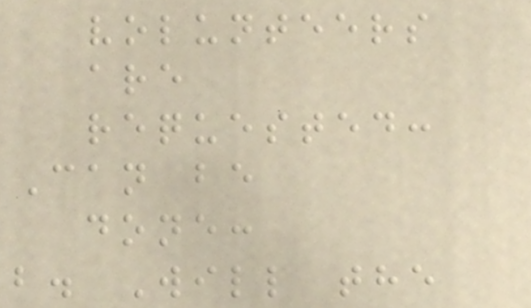volunteers
are
requested:
Can be
done:
b. Will the
